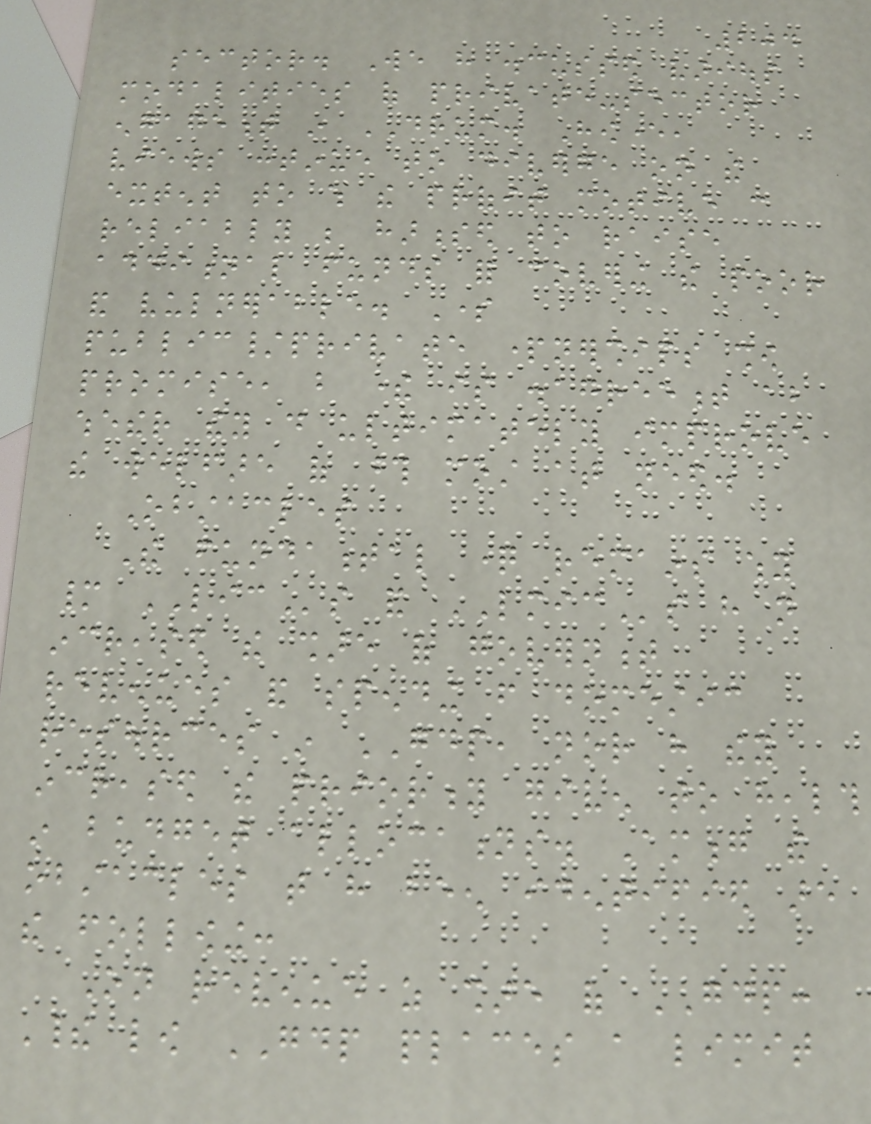204
sector. We have discussed various
modalities of private-sector
engagement in DRUM. However,
views continue to diverge on the
extent to which the profit motive can
reliably be harnessed to raise
additional funds for covering the poor
and vulnerable. Some
public/private partnerships show
promise, but there is disagreement about
whether they do ultimately improve
the welfare of those most at need.
Obstacles
The fundamental question remains why
many LICs and LMICs have not
increased the share of government
revenues and spending from domestic
resources in GDP, nor have they
increased the priority given to health
in budget allocations. Among the
obstacles that have been identified are
the following:
On revenue as share of GDP:
Their low GDP places a limit
